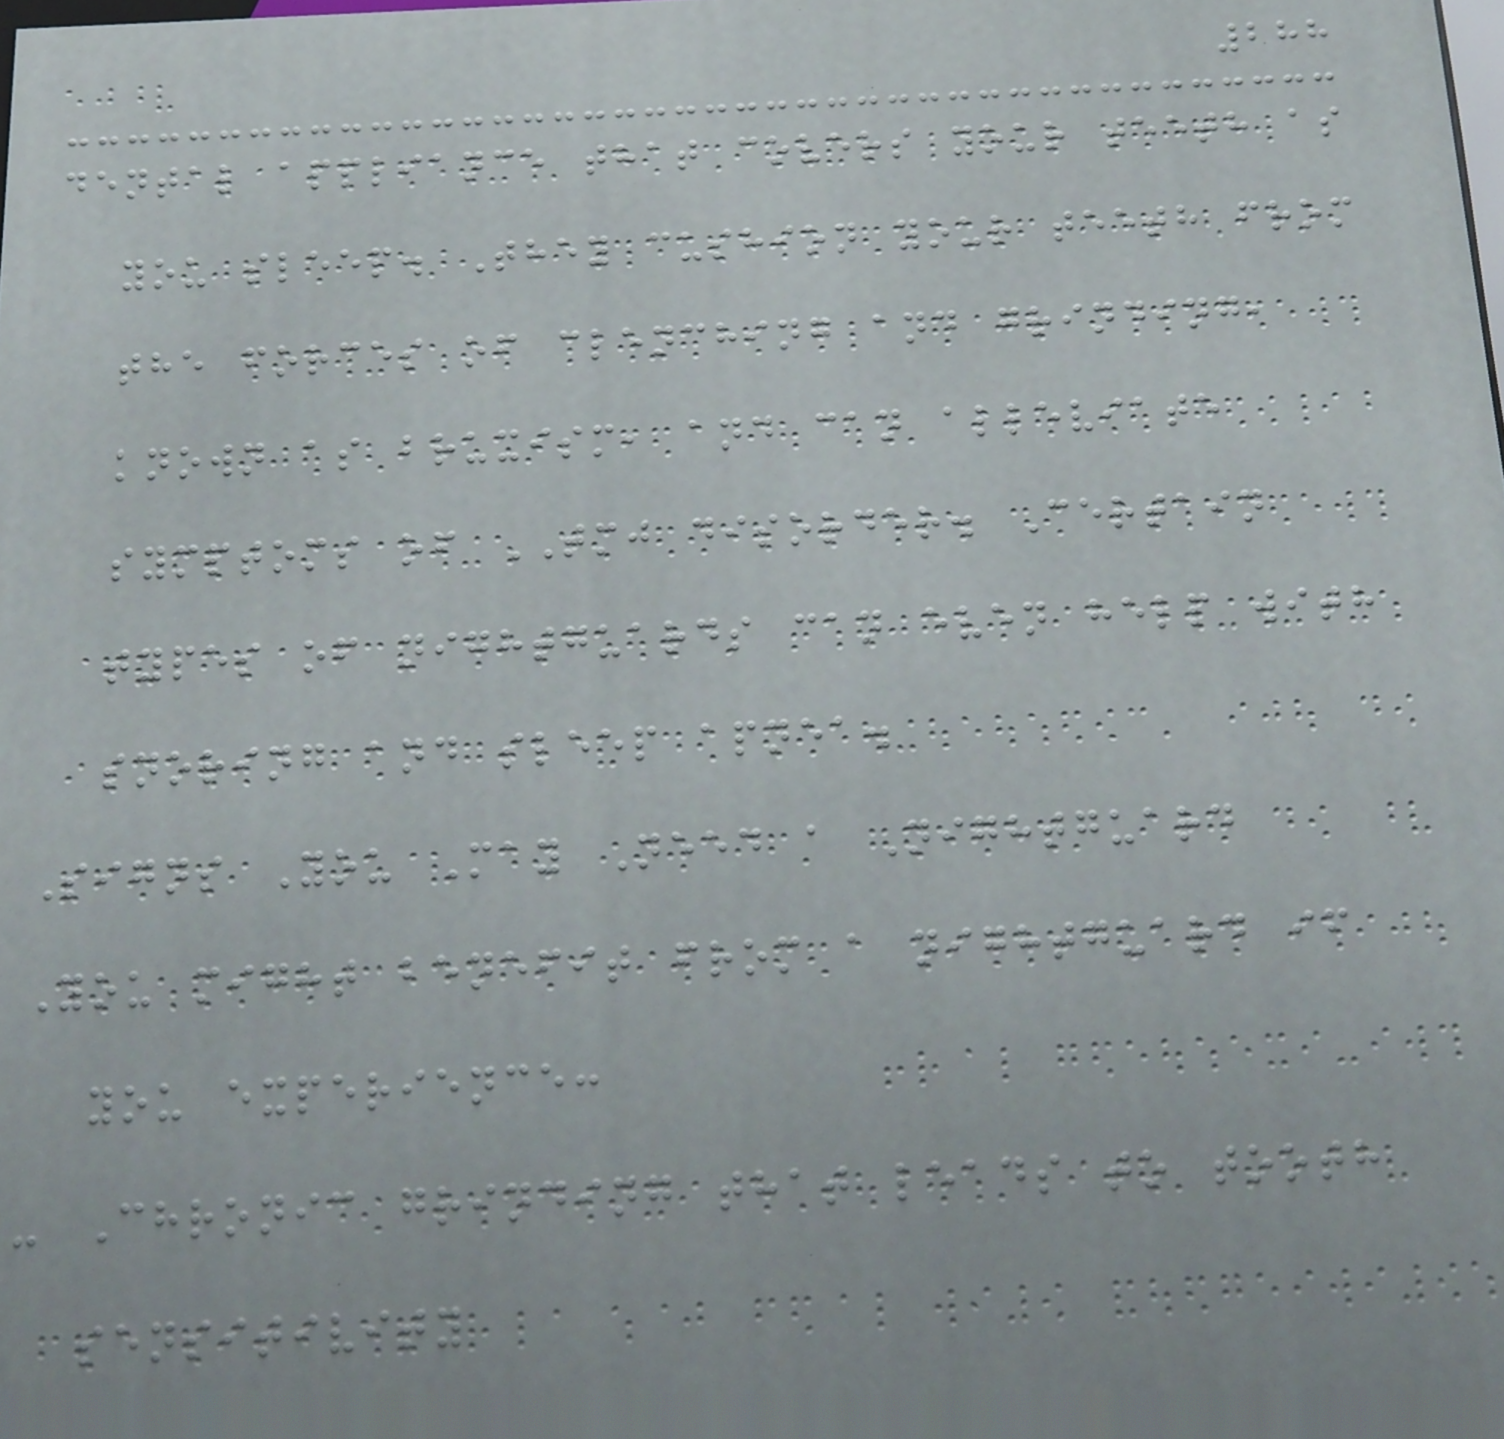288
dental appliance that covers your teeth as
you sleep. They cushion your teeth from
the forces of clenching and grinding,
known as bruxism, and can alleviate
symptoms of TMJ disorder. Certain
types of nightguards can even help with
snoring and sleep apnea.
Signs You May Need a Nightguard
You might benefit from a nightguard if
you experience:
- Chronic grinding that leads to tooth
sensitivity
